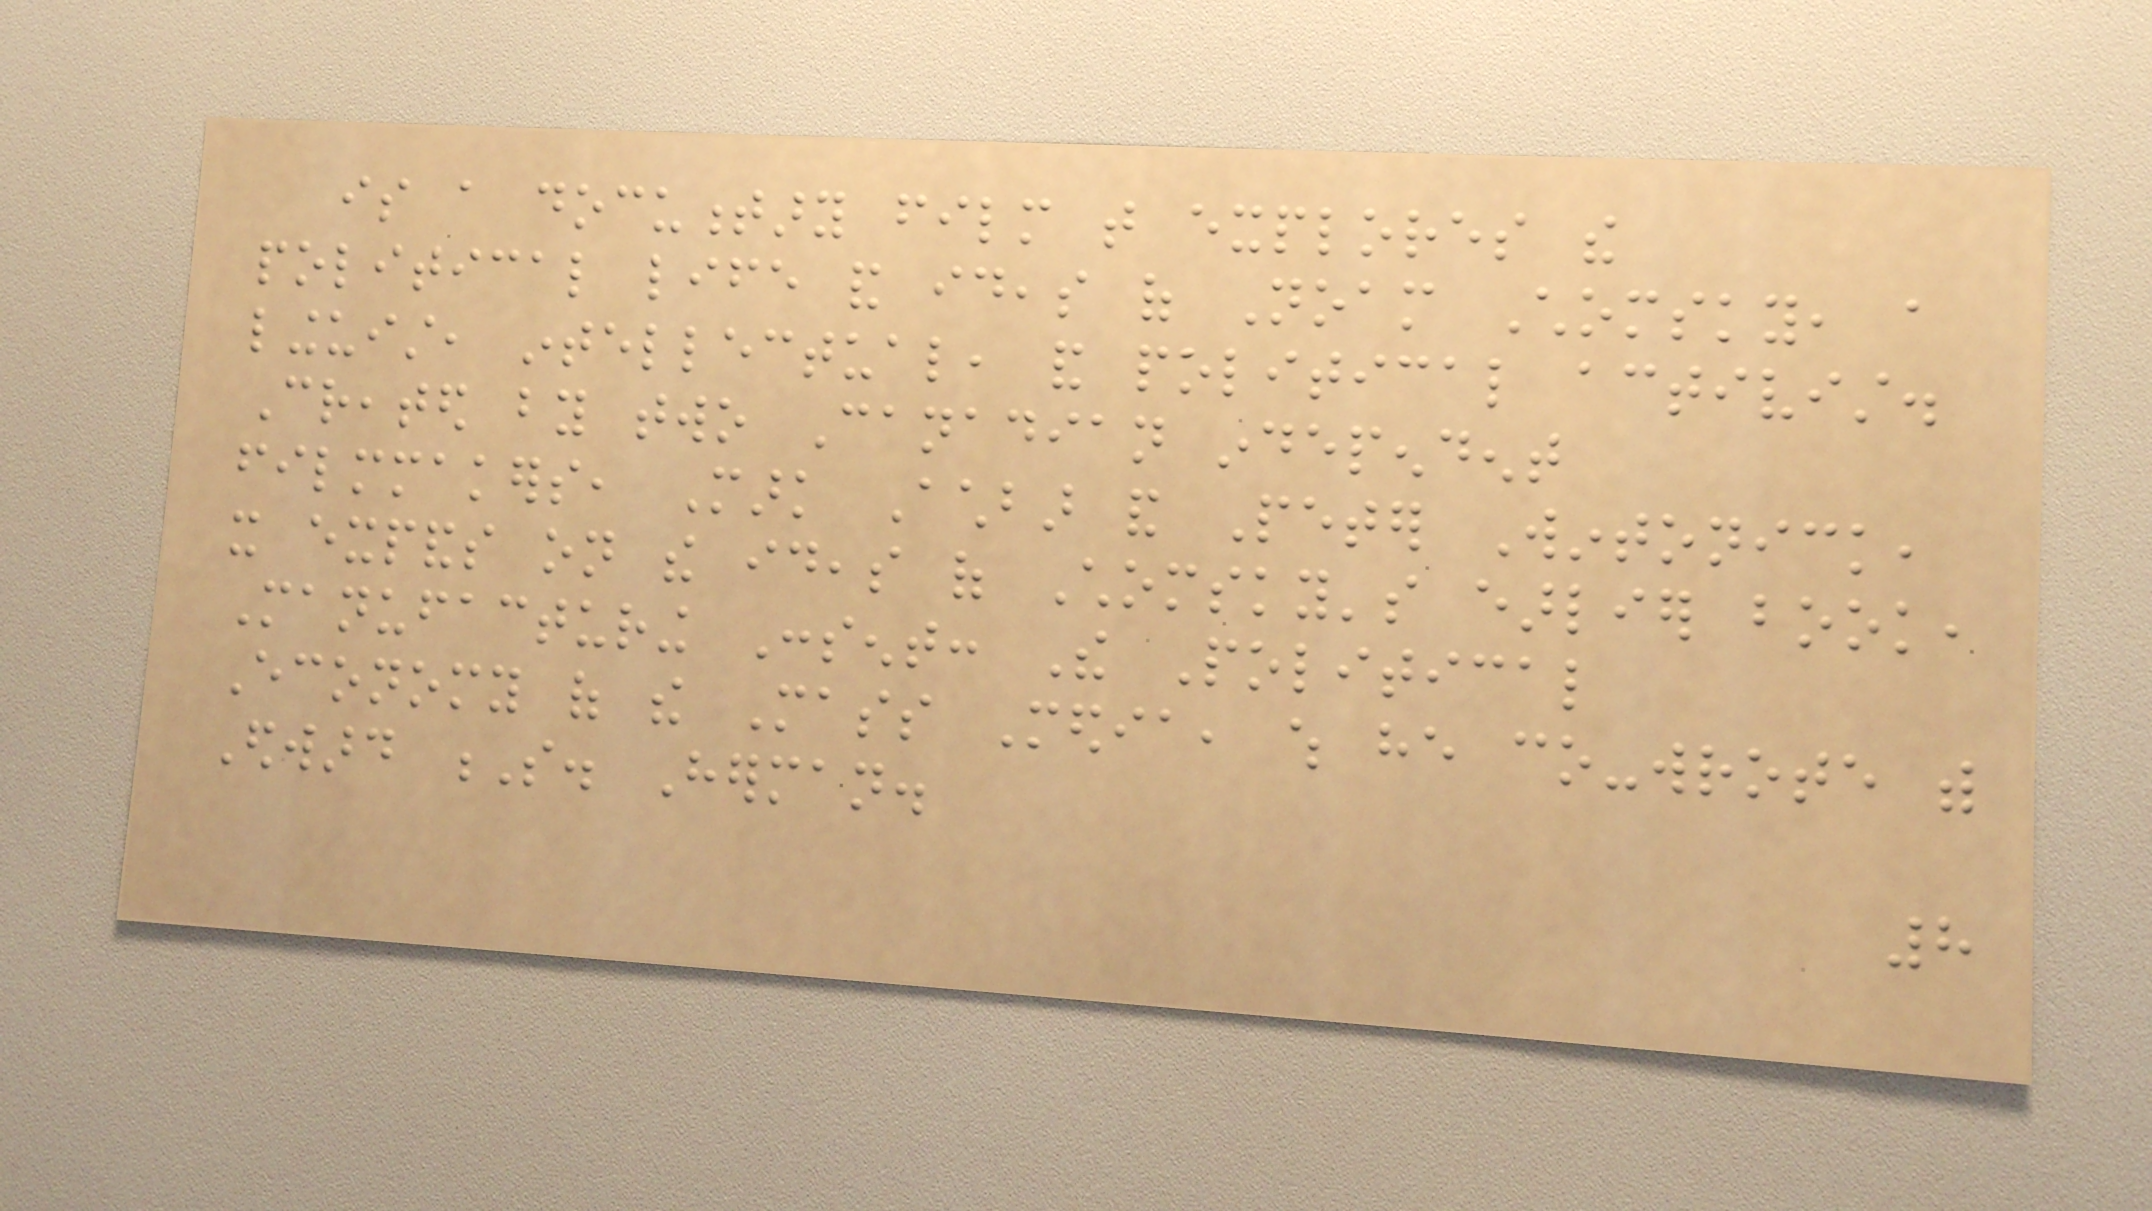is a documentary film that explores the
political life and ideas of Noam Chomsky, a
linguist, intellectual, and political activist.
Created by two Canadian independent
filmmakers, Mark Achbar and Peter Wintonick,
it expands on the ideas of Chomsky's earlier book,
Manufacturing Consent: The Political
Economy of the Mass Media, which he co-wrote with
Edward S. Herman.
8
